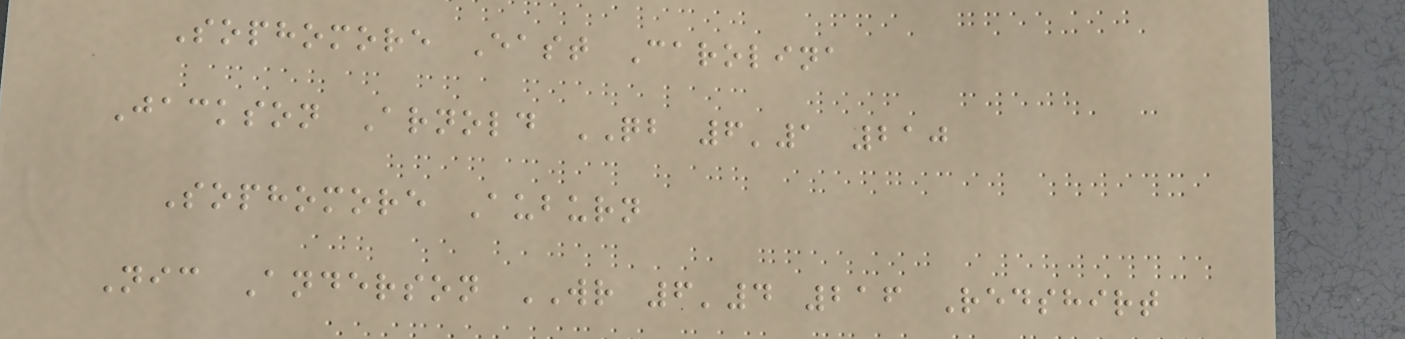Sophomore East Carolina
Jackson Arnold QB 6'1 210
Sophomore Auburn
Nic Anderson WR 6'4 216 Redshirt
